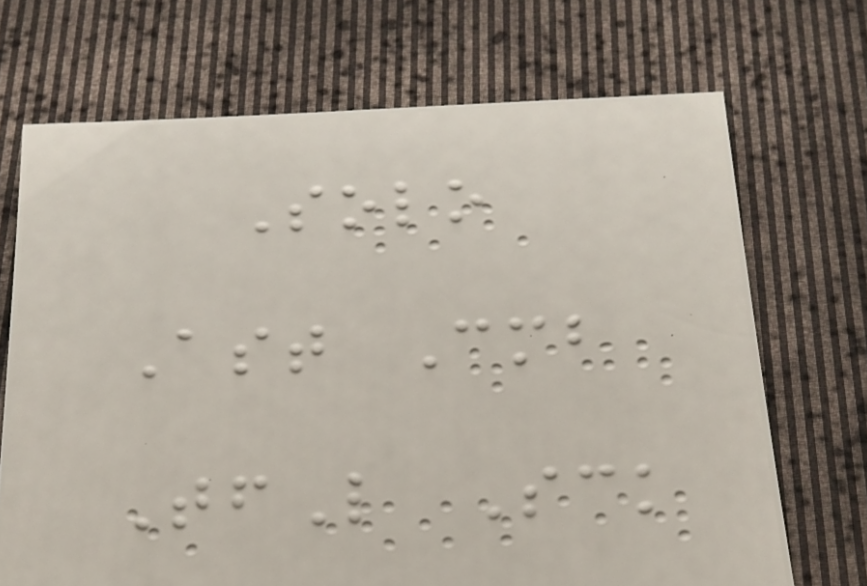Solo
Ast Cmb
TfL Sck
